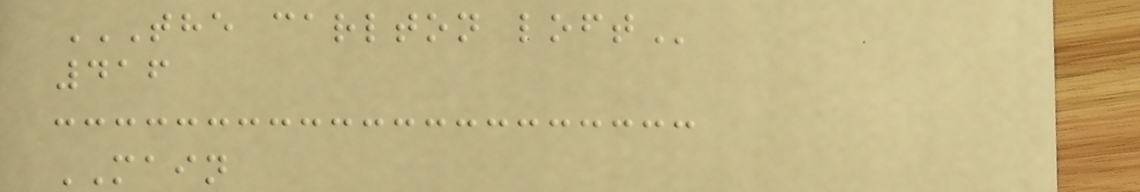THE CARLTON LOFT
416
MAIN
